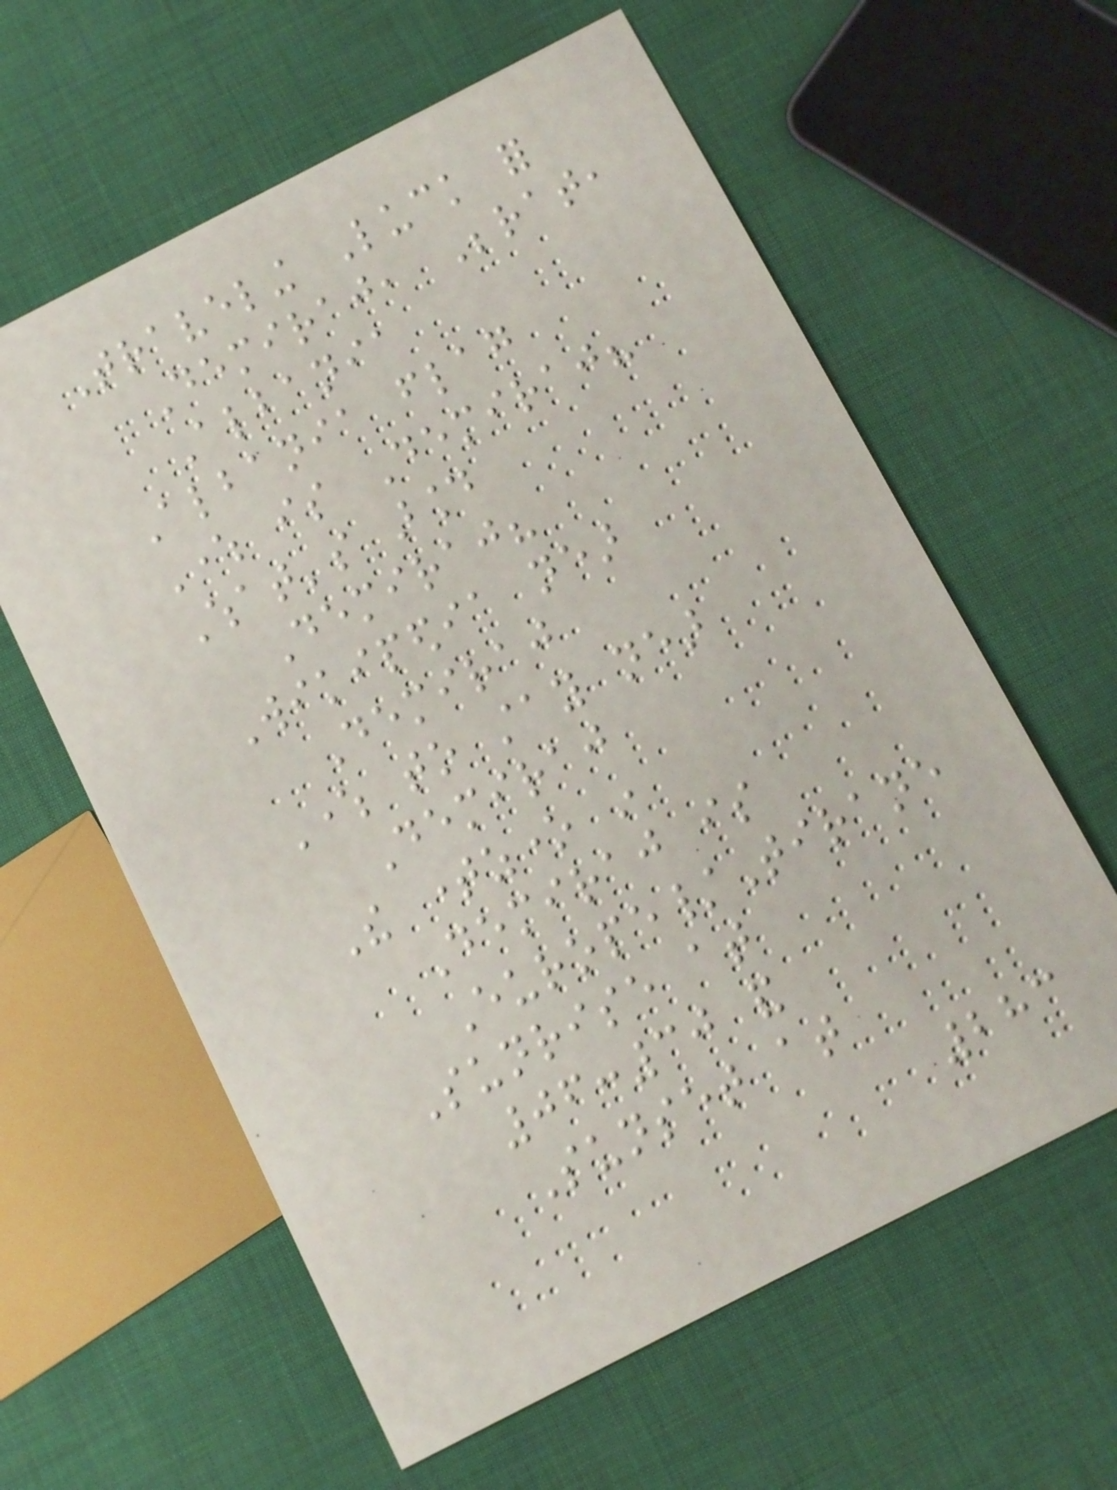Traveling Luck for
Demiraj, Berat,
Albania
Albania flag
Where is Demiraj?
What's around
Demiraj?
Wikipedia near
Demiraj
Where to stay near
Demiraj
The timezone in
Demiraj is
Europe/Tirane
Sunrise at
06:30 and
Sunset at
283
